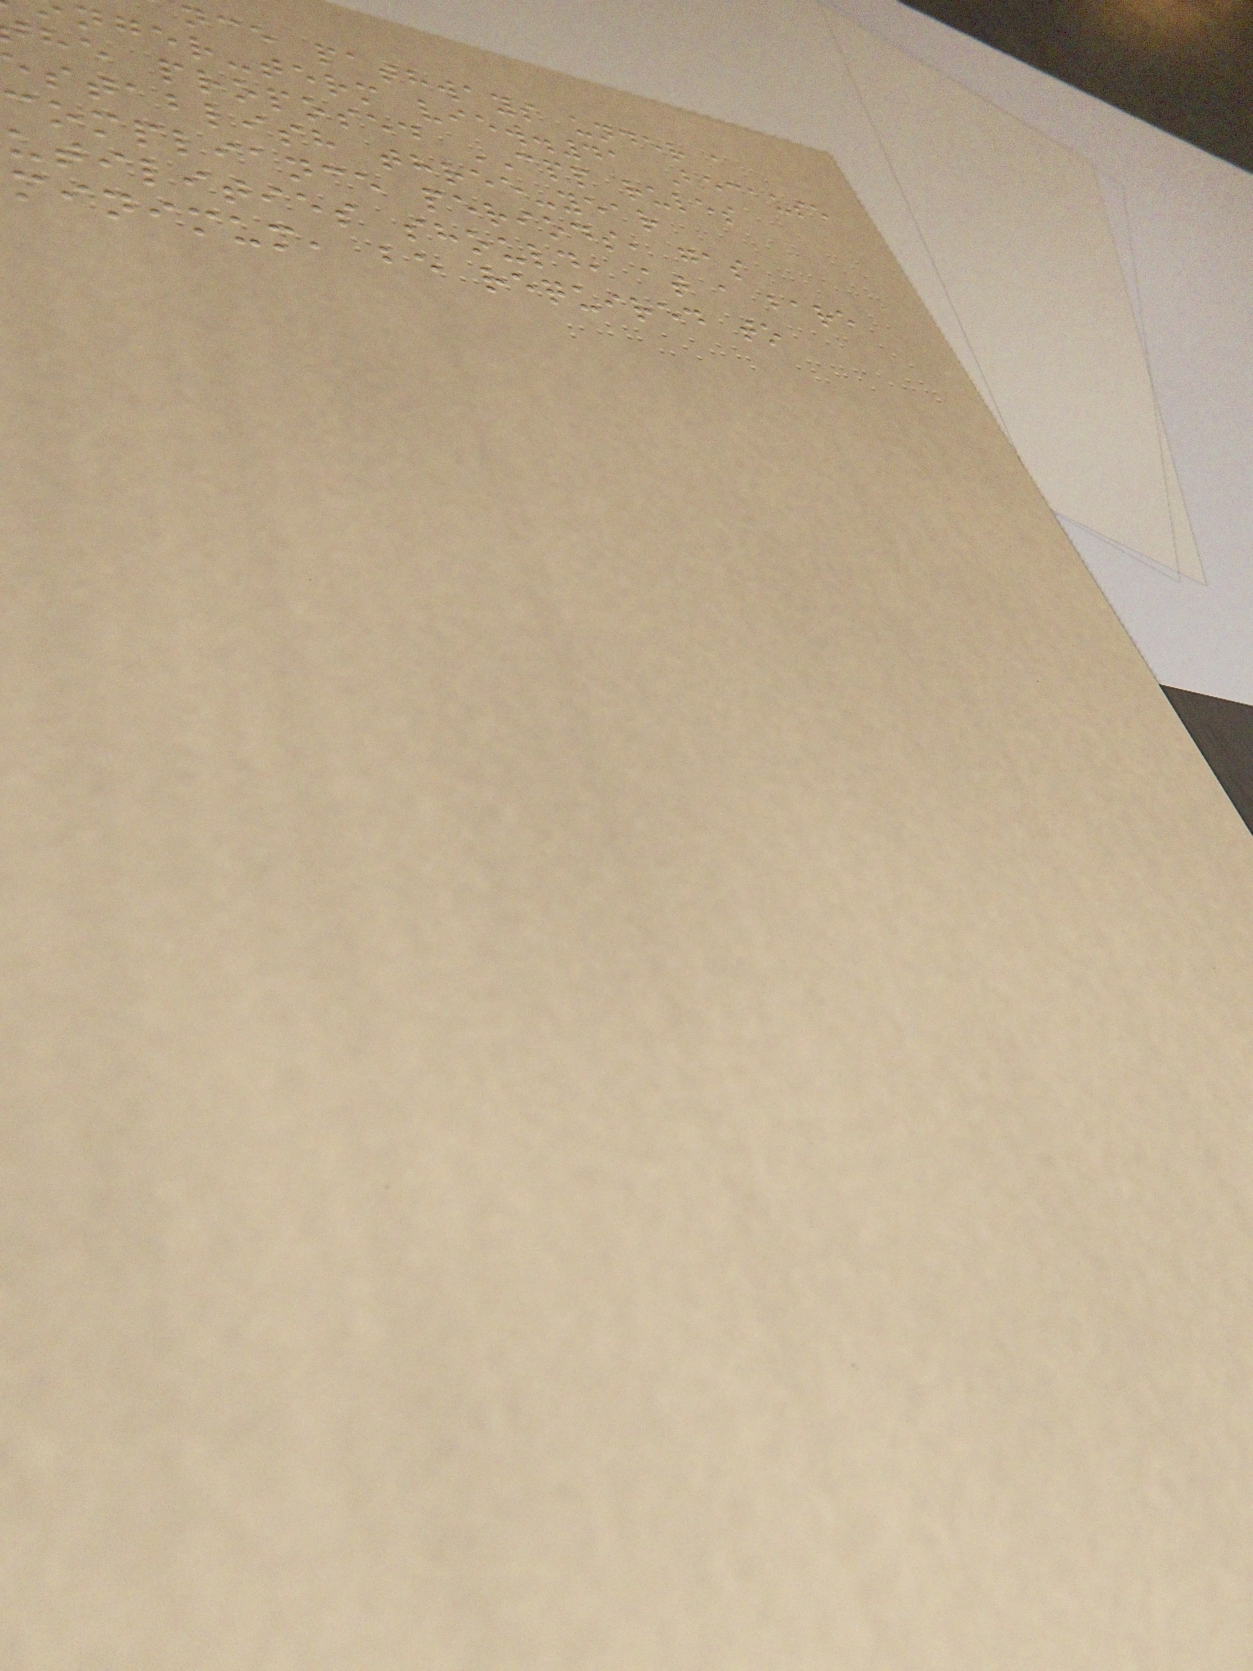nce pathways under a
nger-term view.41 Because
he proposed CPP rules
stablish three-year
compliance periods, gas
utilities should, at a bare
minimum, be required to
